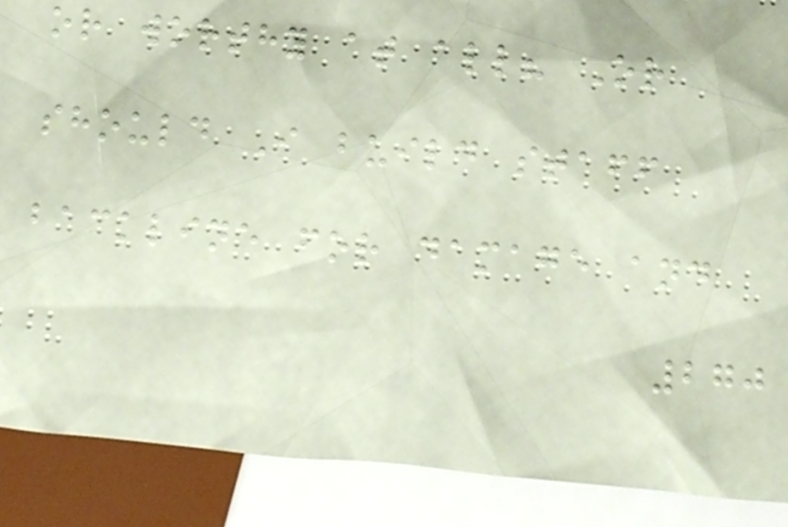or worthy at all? Or
should I build staff
backline for damage and
270
